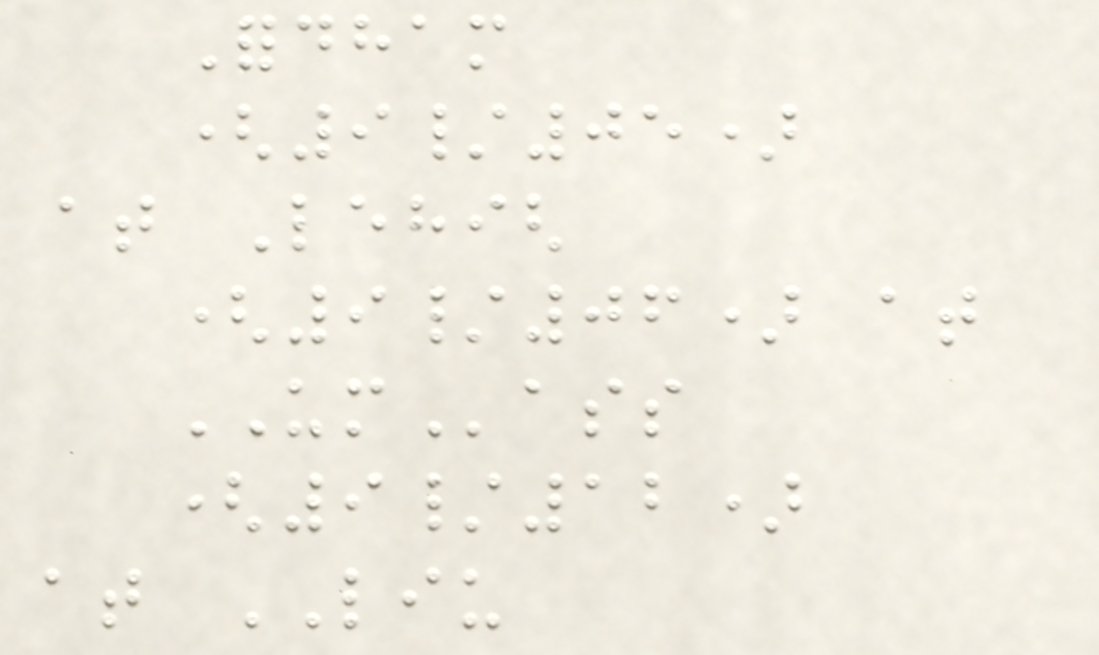Fordham
(9/05)
at Lehigh
(9/06) at
UMass
(9/12)
at LIU
